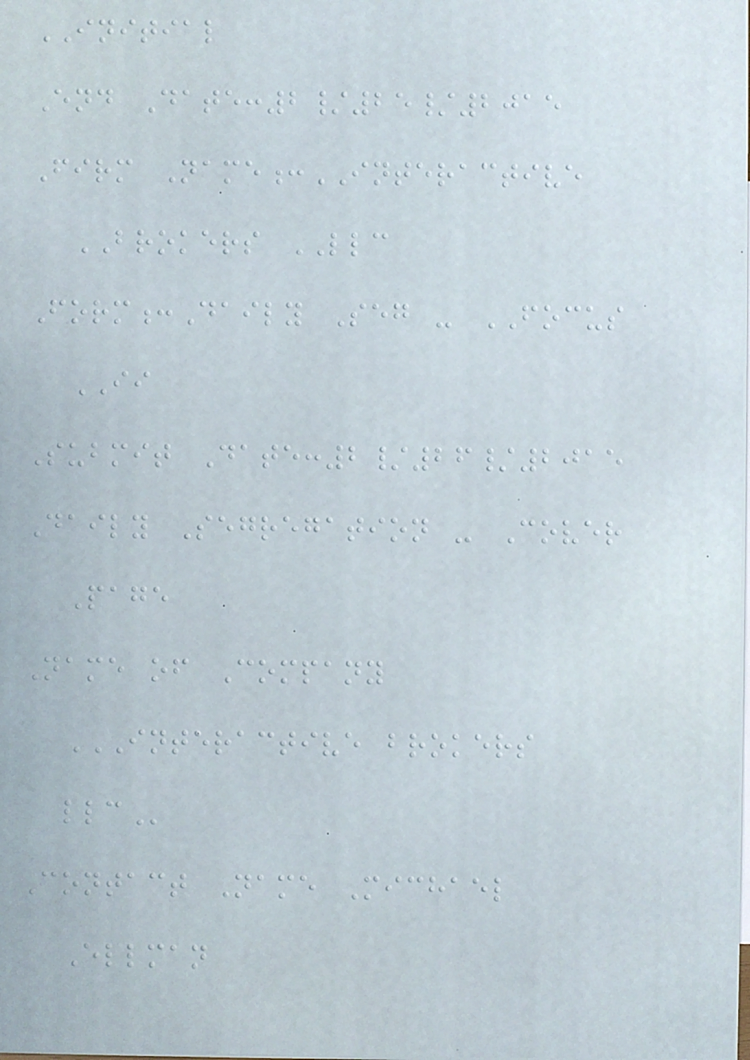INITIAL
End Date:2/25/2015
Firm Name:INTERACTIVE
BROKERS LLC
Form:Daily Seg - FOCUS
II
Submit Date:2/26/2015
Daily Segregation - Cover
Page
Name of Company
INTERACTIVE BROKERS
LLC
Contact Name Michael
Ellman
